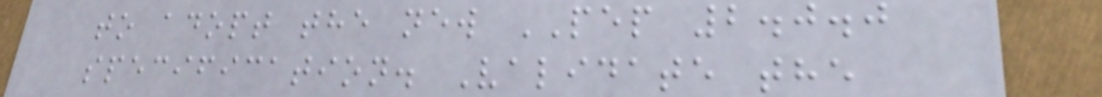to adopt the new PEP 2.0.0
specification. Validate the
